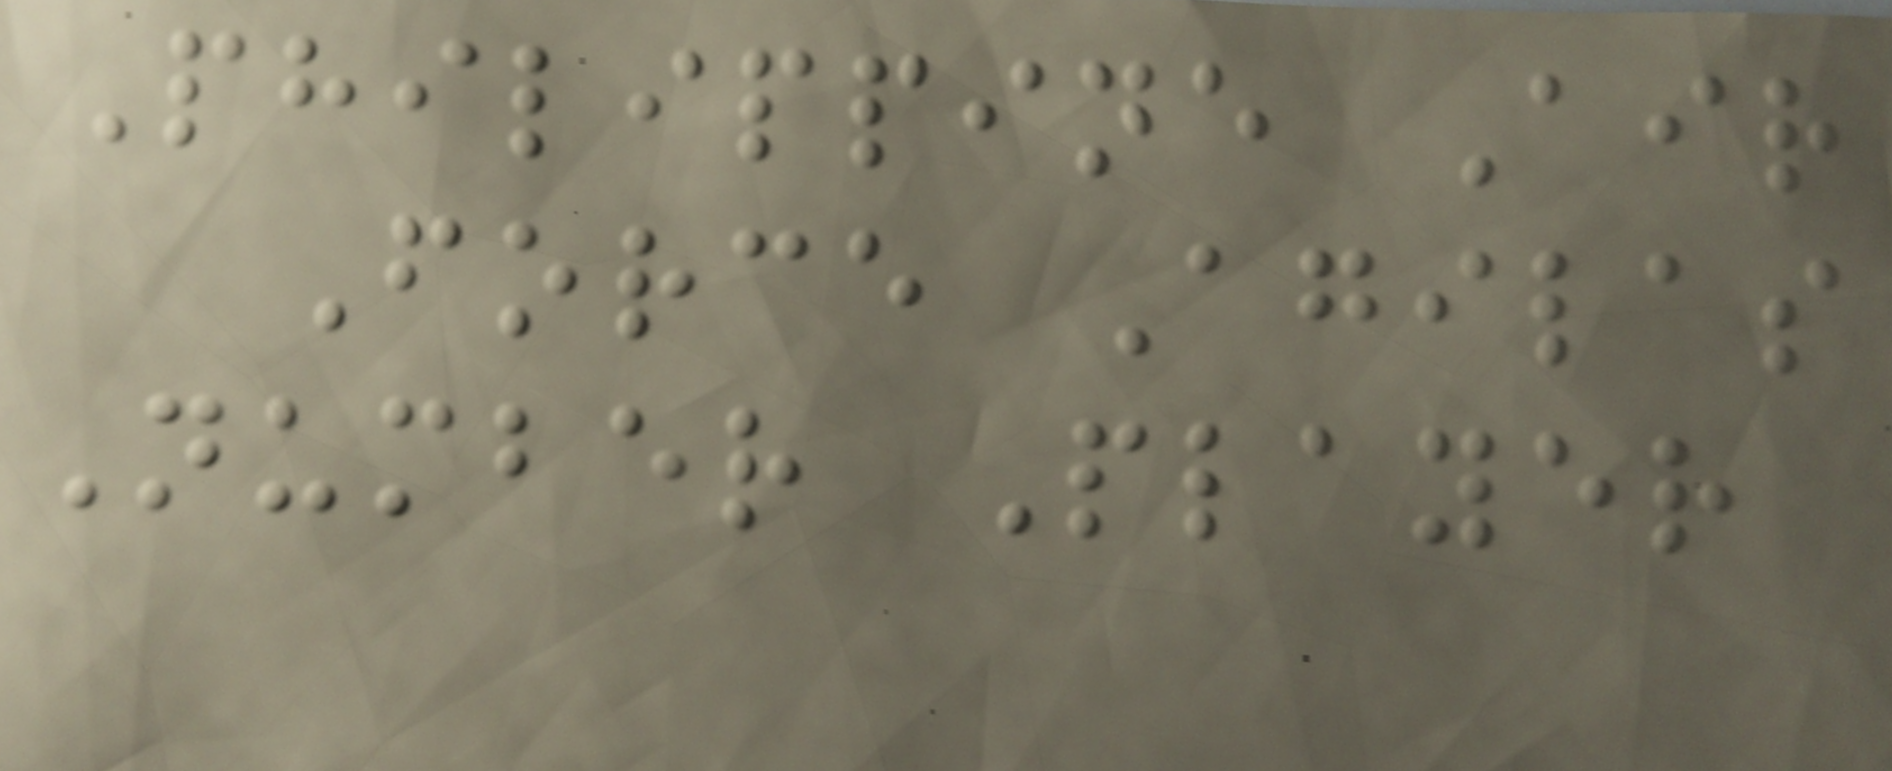Philippine Air
Force Agilas
Number Player
